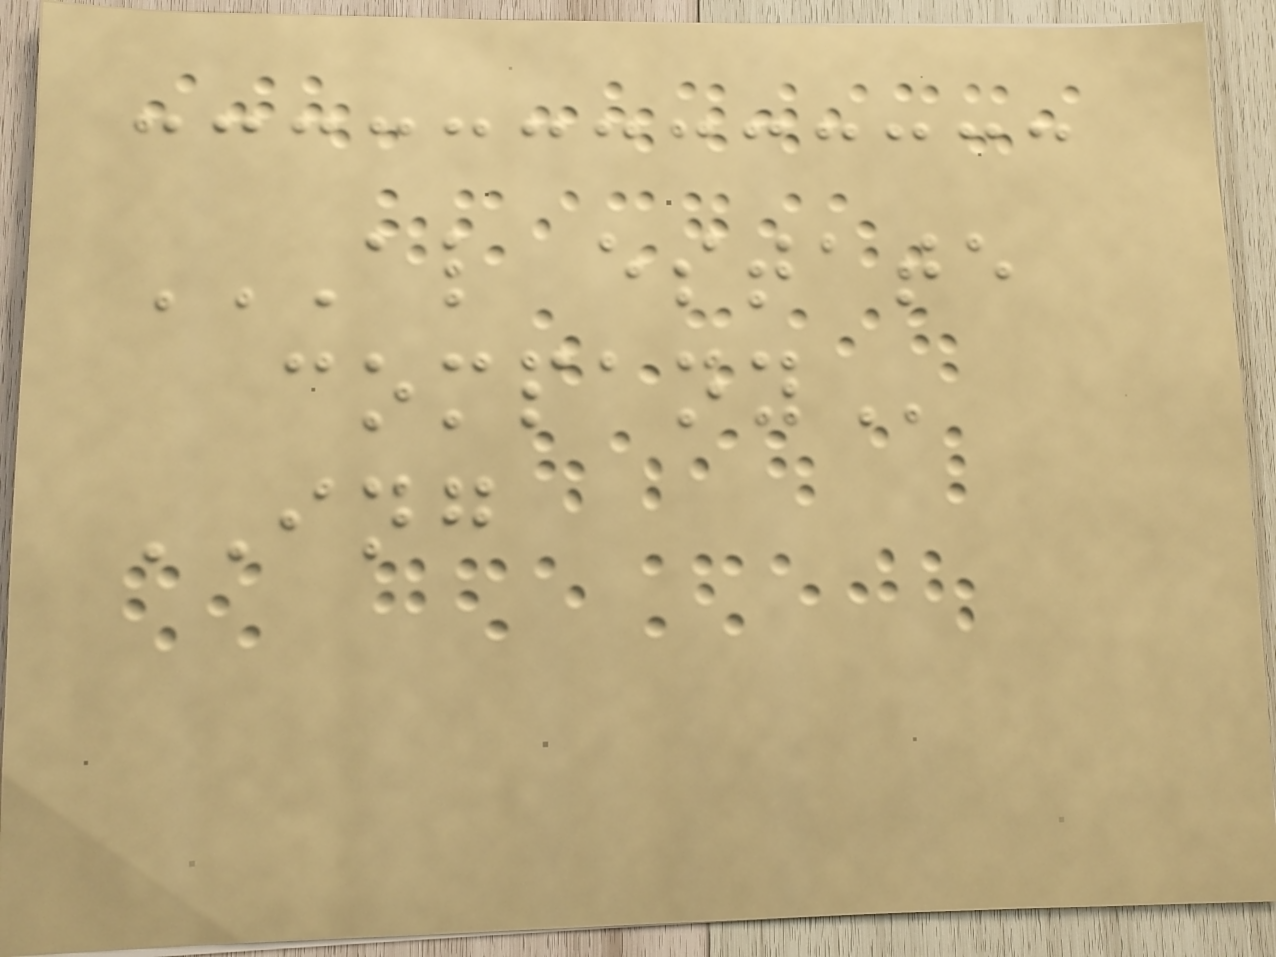AL ESTATE
COMPANY
ING
